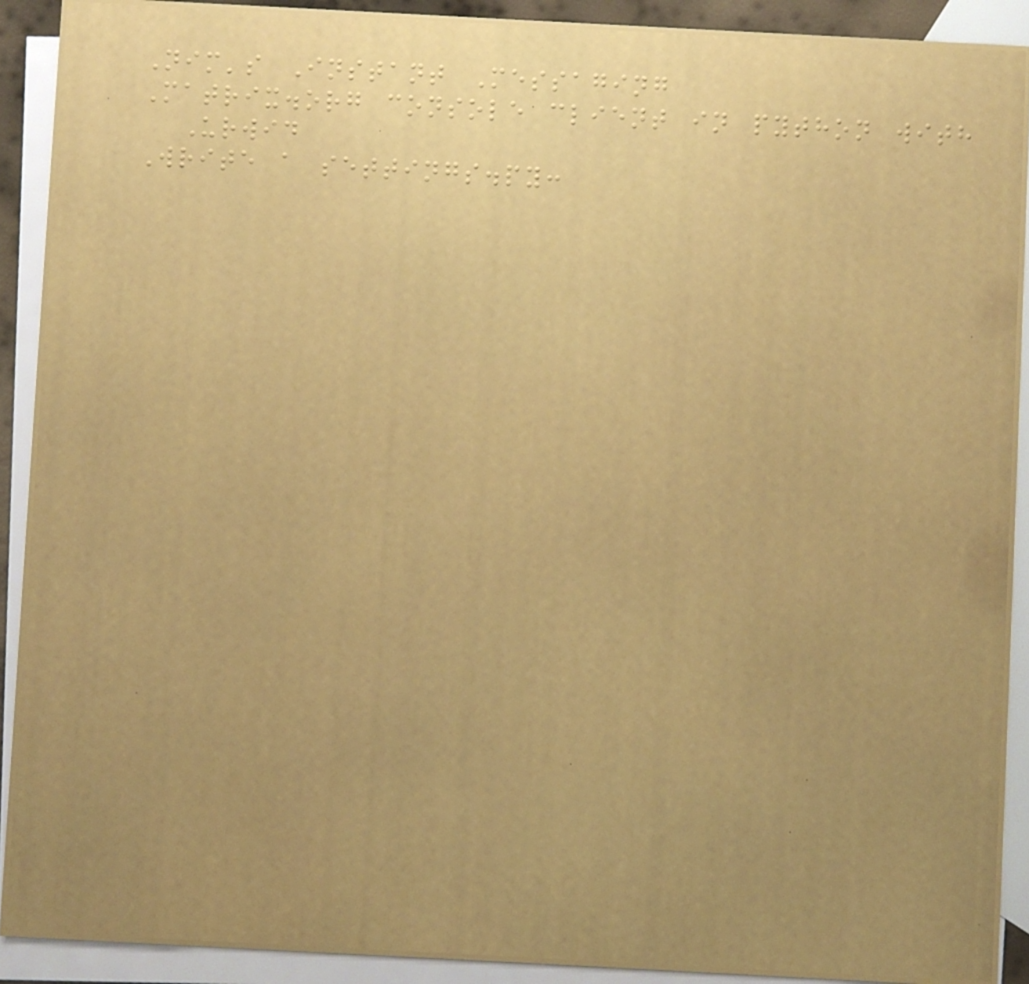Nim's Instant Messaging
Matrix.org console client in python with
Urwid
Write a settings.py:
